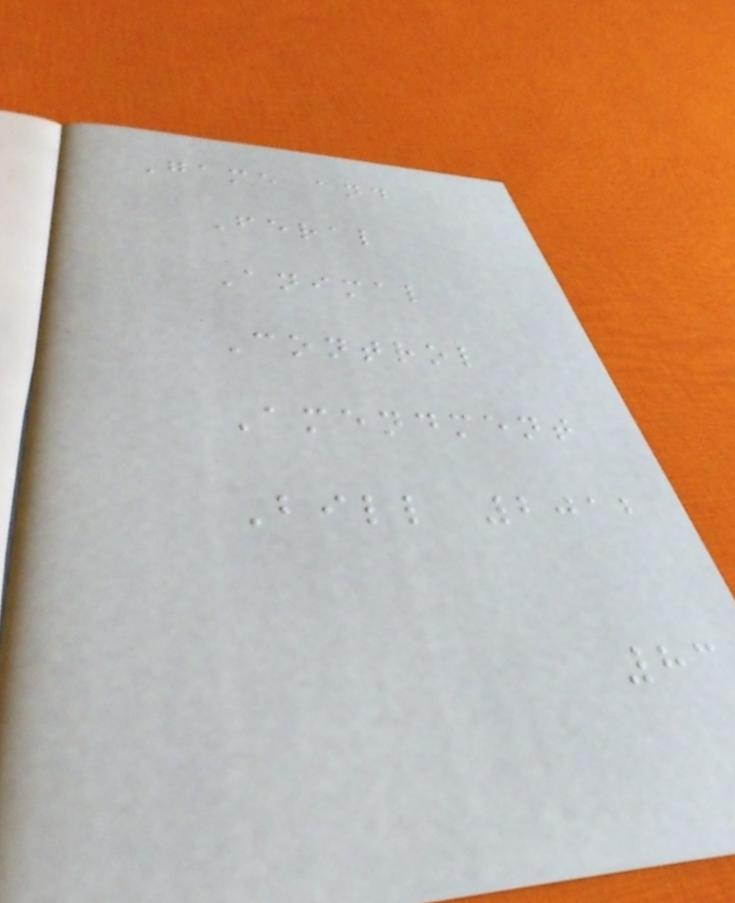Game and
Feral
Animal
Control
Amendment
Bill 2012
83
